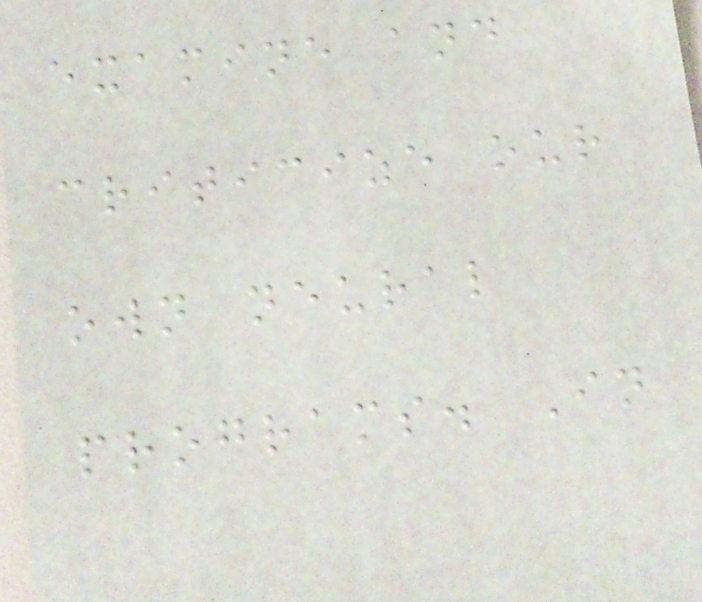examine and
criticize our
own neural
programs. In
